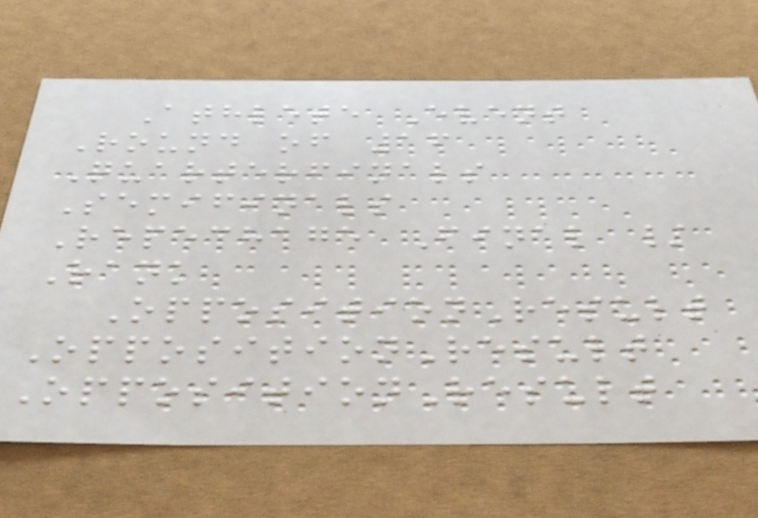Athlete Event
Round of 16
Quarterfinals
Semifinals
Repechage Final /
Rank
OppositionResult
OppositionResult
OppositionResult
